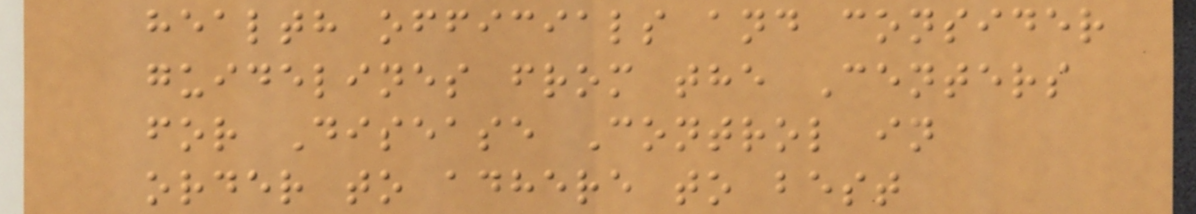health officials and consider
guidelines from the Centers
for Disease Control in
order to adhere to best
